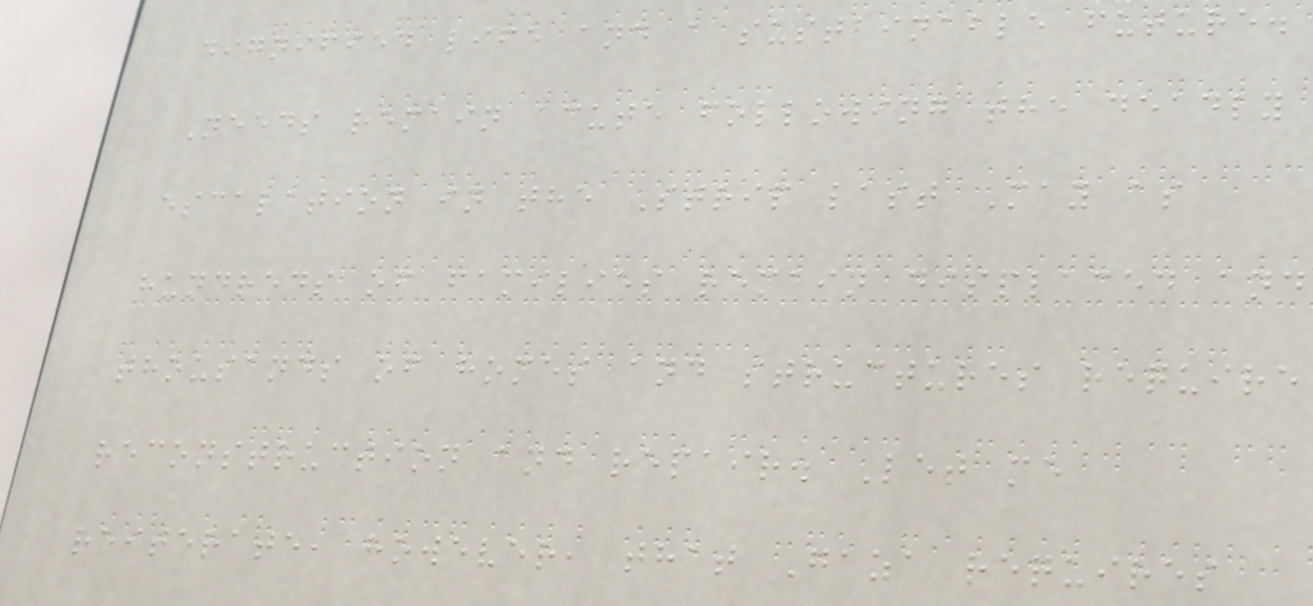dignified life and a sustainable future.
Needs remain acute following the deadly
escalation in the Strip last May as
hundreds of families remain displaced and
thousands of homes and structures require
reconstruction and repair. Let me
reiterate, however, that Gaza requires
